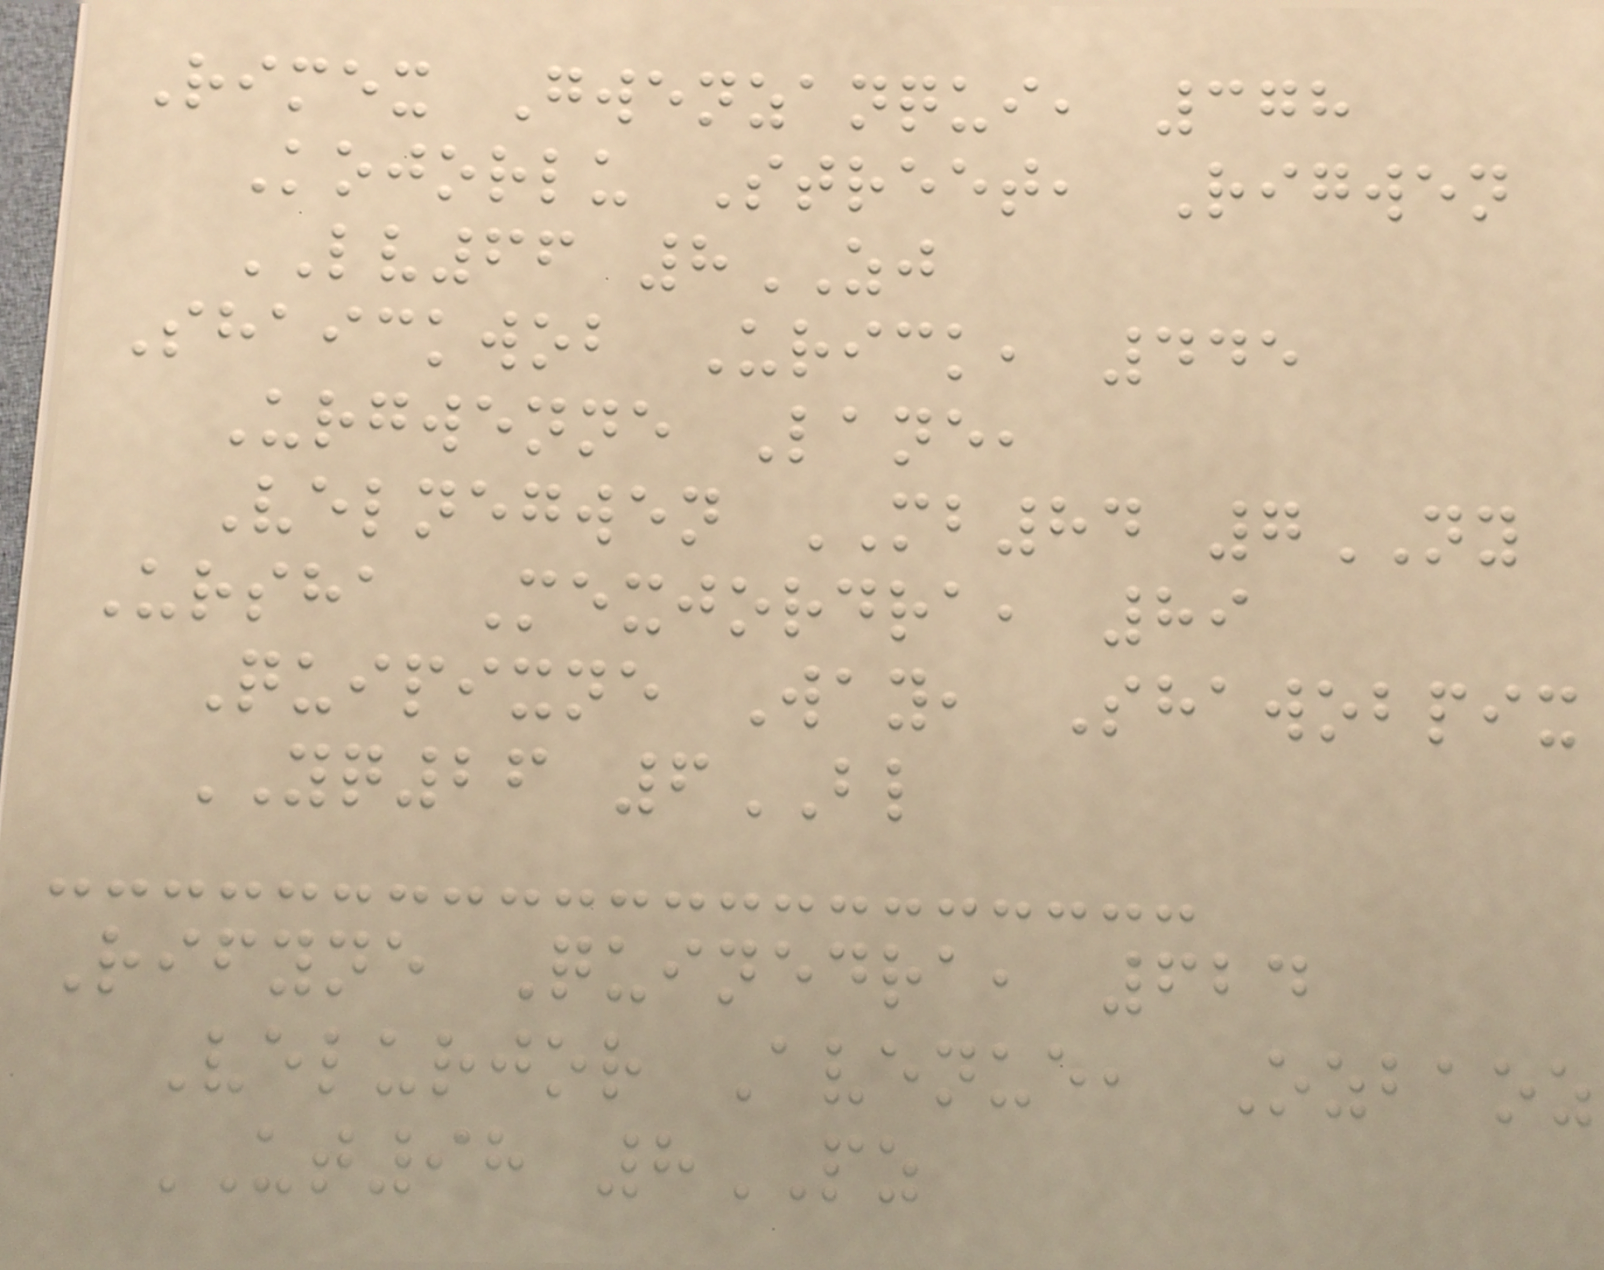Rimex Gwenzanqui, 378
Kojorlu Street, Rigwen
LV66 8ZJ
Shaickwob Urick, 445
Urgwenne Lane,
Velnegwen MB84 7NY
Ursha Mexjordra, 89
Quipixne Way, Shawobpix
YQ26 6BL
Rifyne Quinedra, 624
Velurjor Avenue, Ozbaoz
UT98 8PZ
